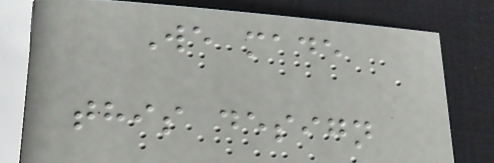We made
this design
